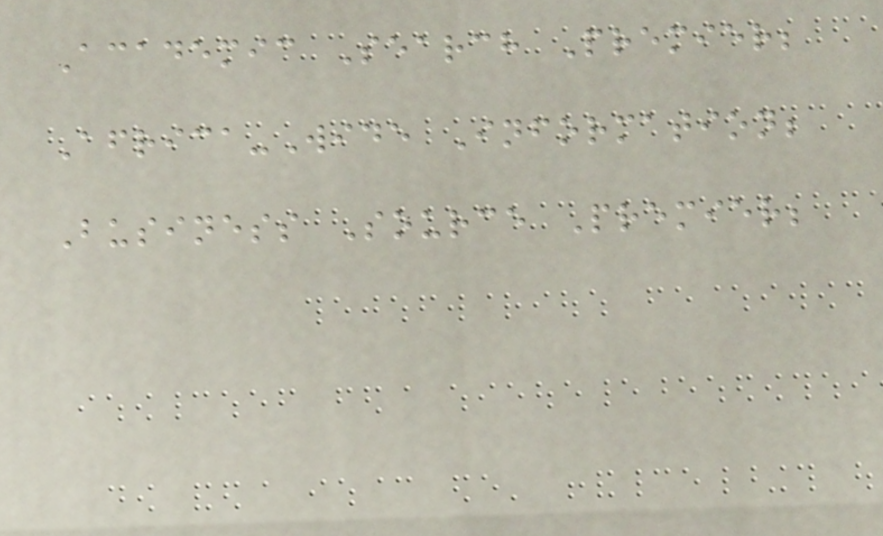Academic Search Premier;
Africa-Wide Information;
Business Source Premier;
